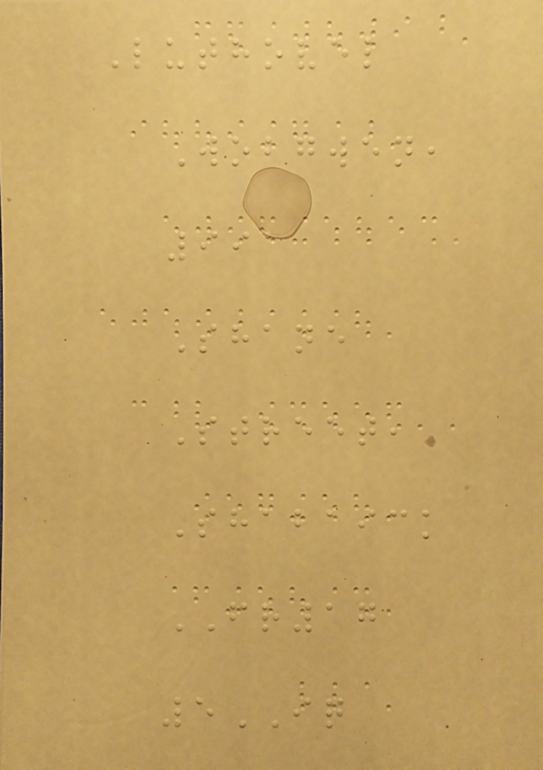Luthovel
Wobgwen,
991
Shane
Street,
Shabaick
FR17
5IQ
